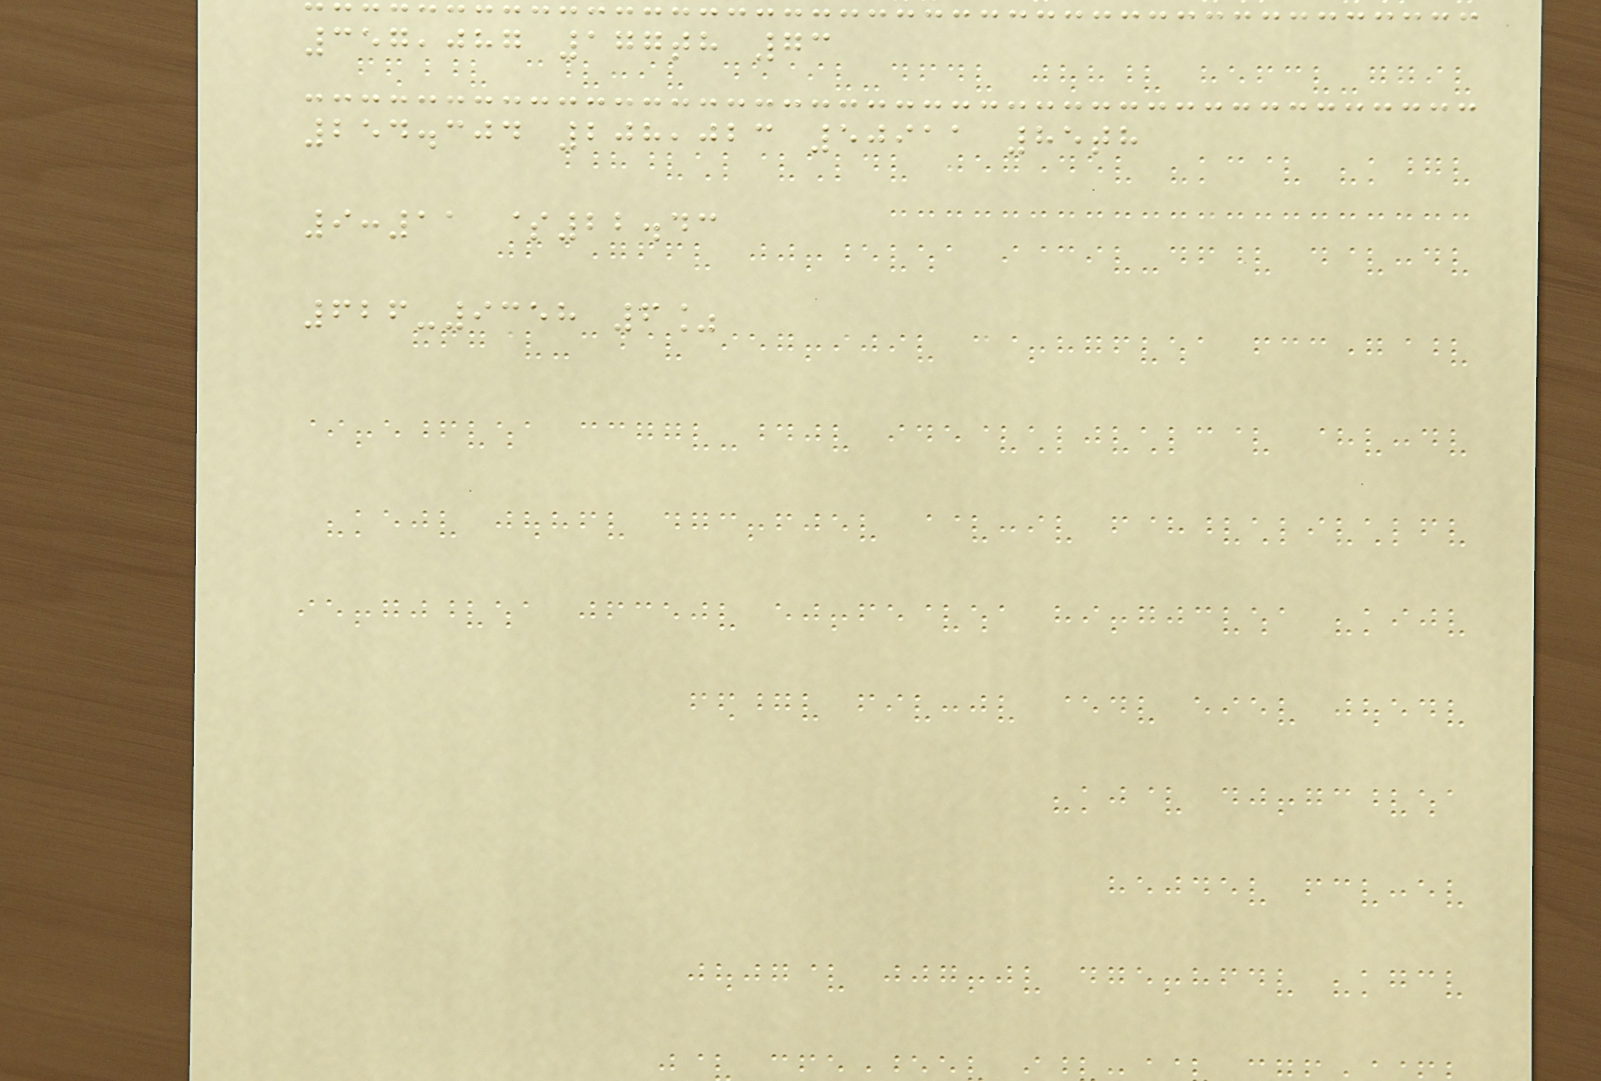357,087 177th 73
254.304 208,023 50911 85th
9:11 $22.43
626-9358 6%
